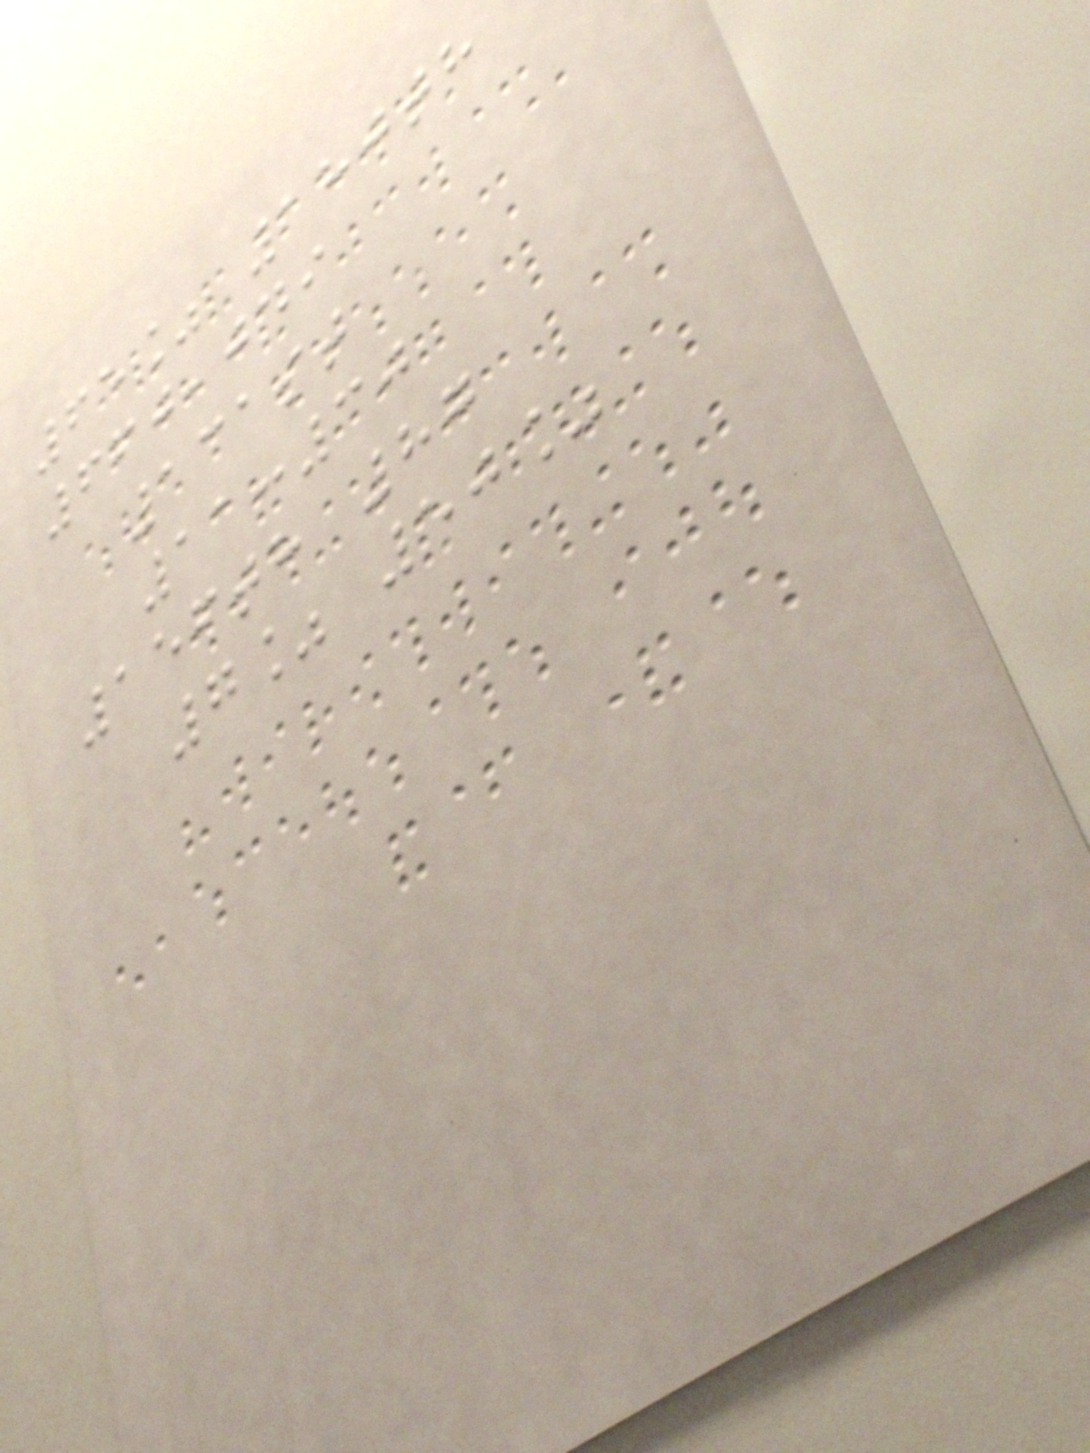65% 180th
660,049
131st
11:30
156th 87
7% 50%
